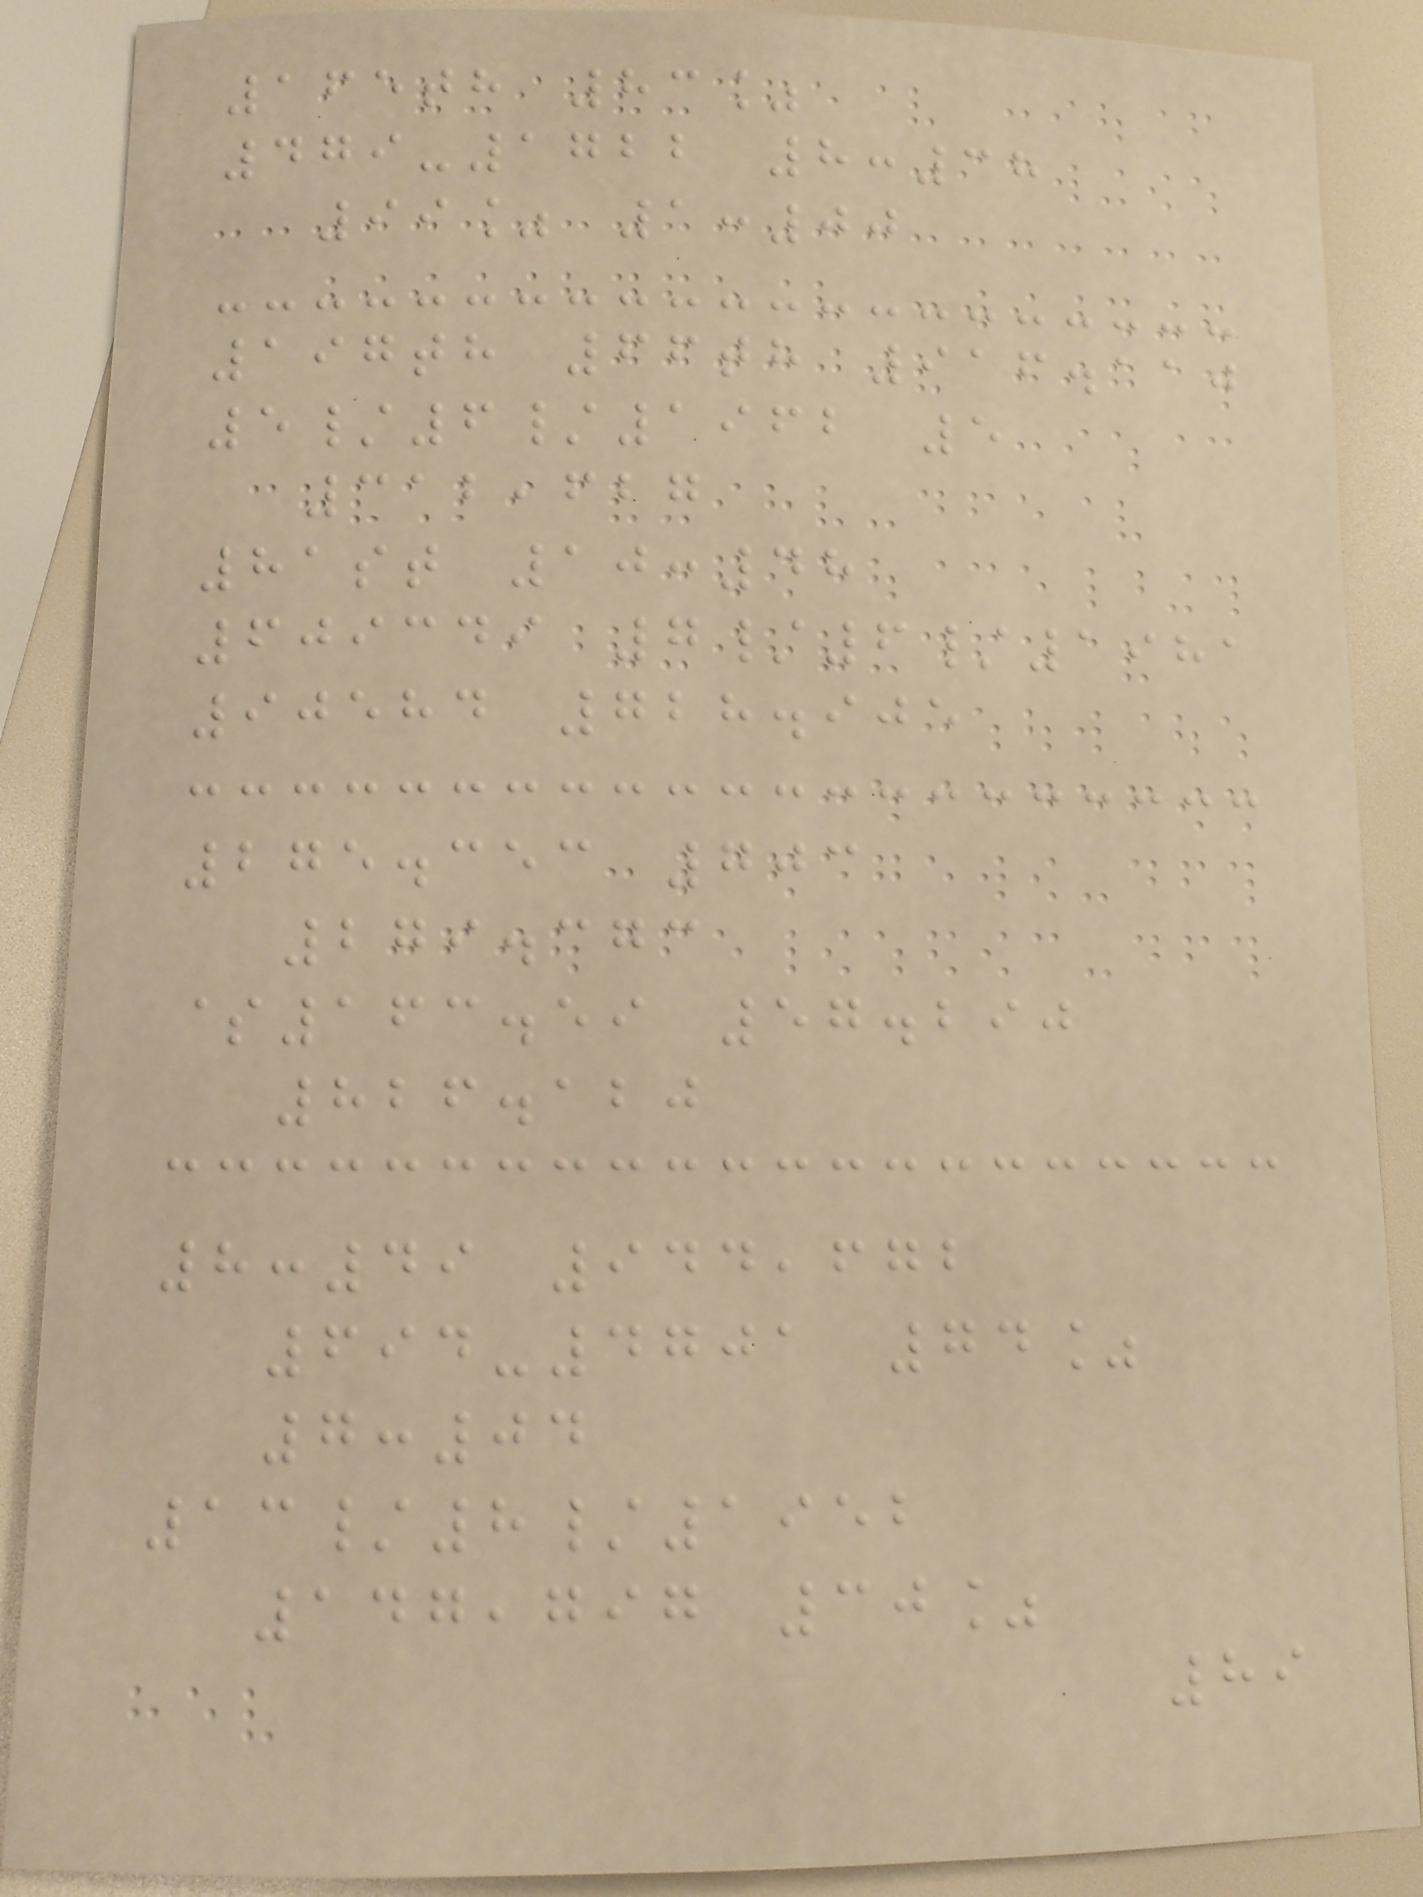165th 83%
479-1722 8:38
99% 1:00
197th 66th 916.110
5/6/1962 5
312,627
81st 10:48
609349 7/6/1981
90584 728.905
275.353 703
279.373
$163.59 57.290
826.120
8:49 944,672
694-4701 74%
7:04
13/8/1952
147,797 30%
89
